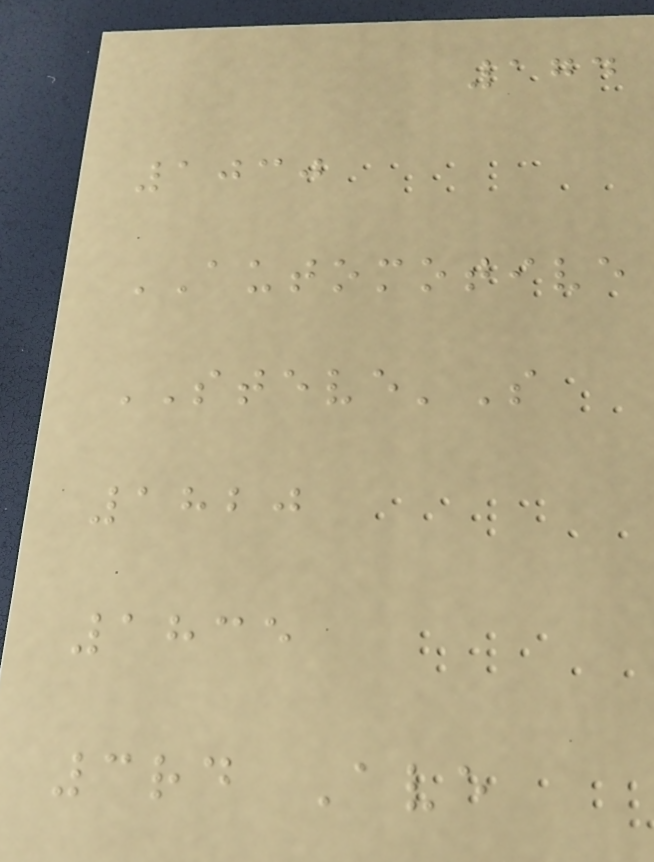174
1030
AUTOMOTIVE
STEVE'S
1820
1835
3rd Ave
